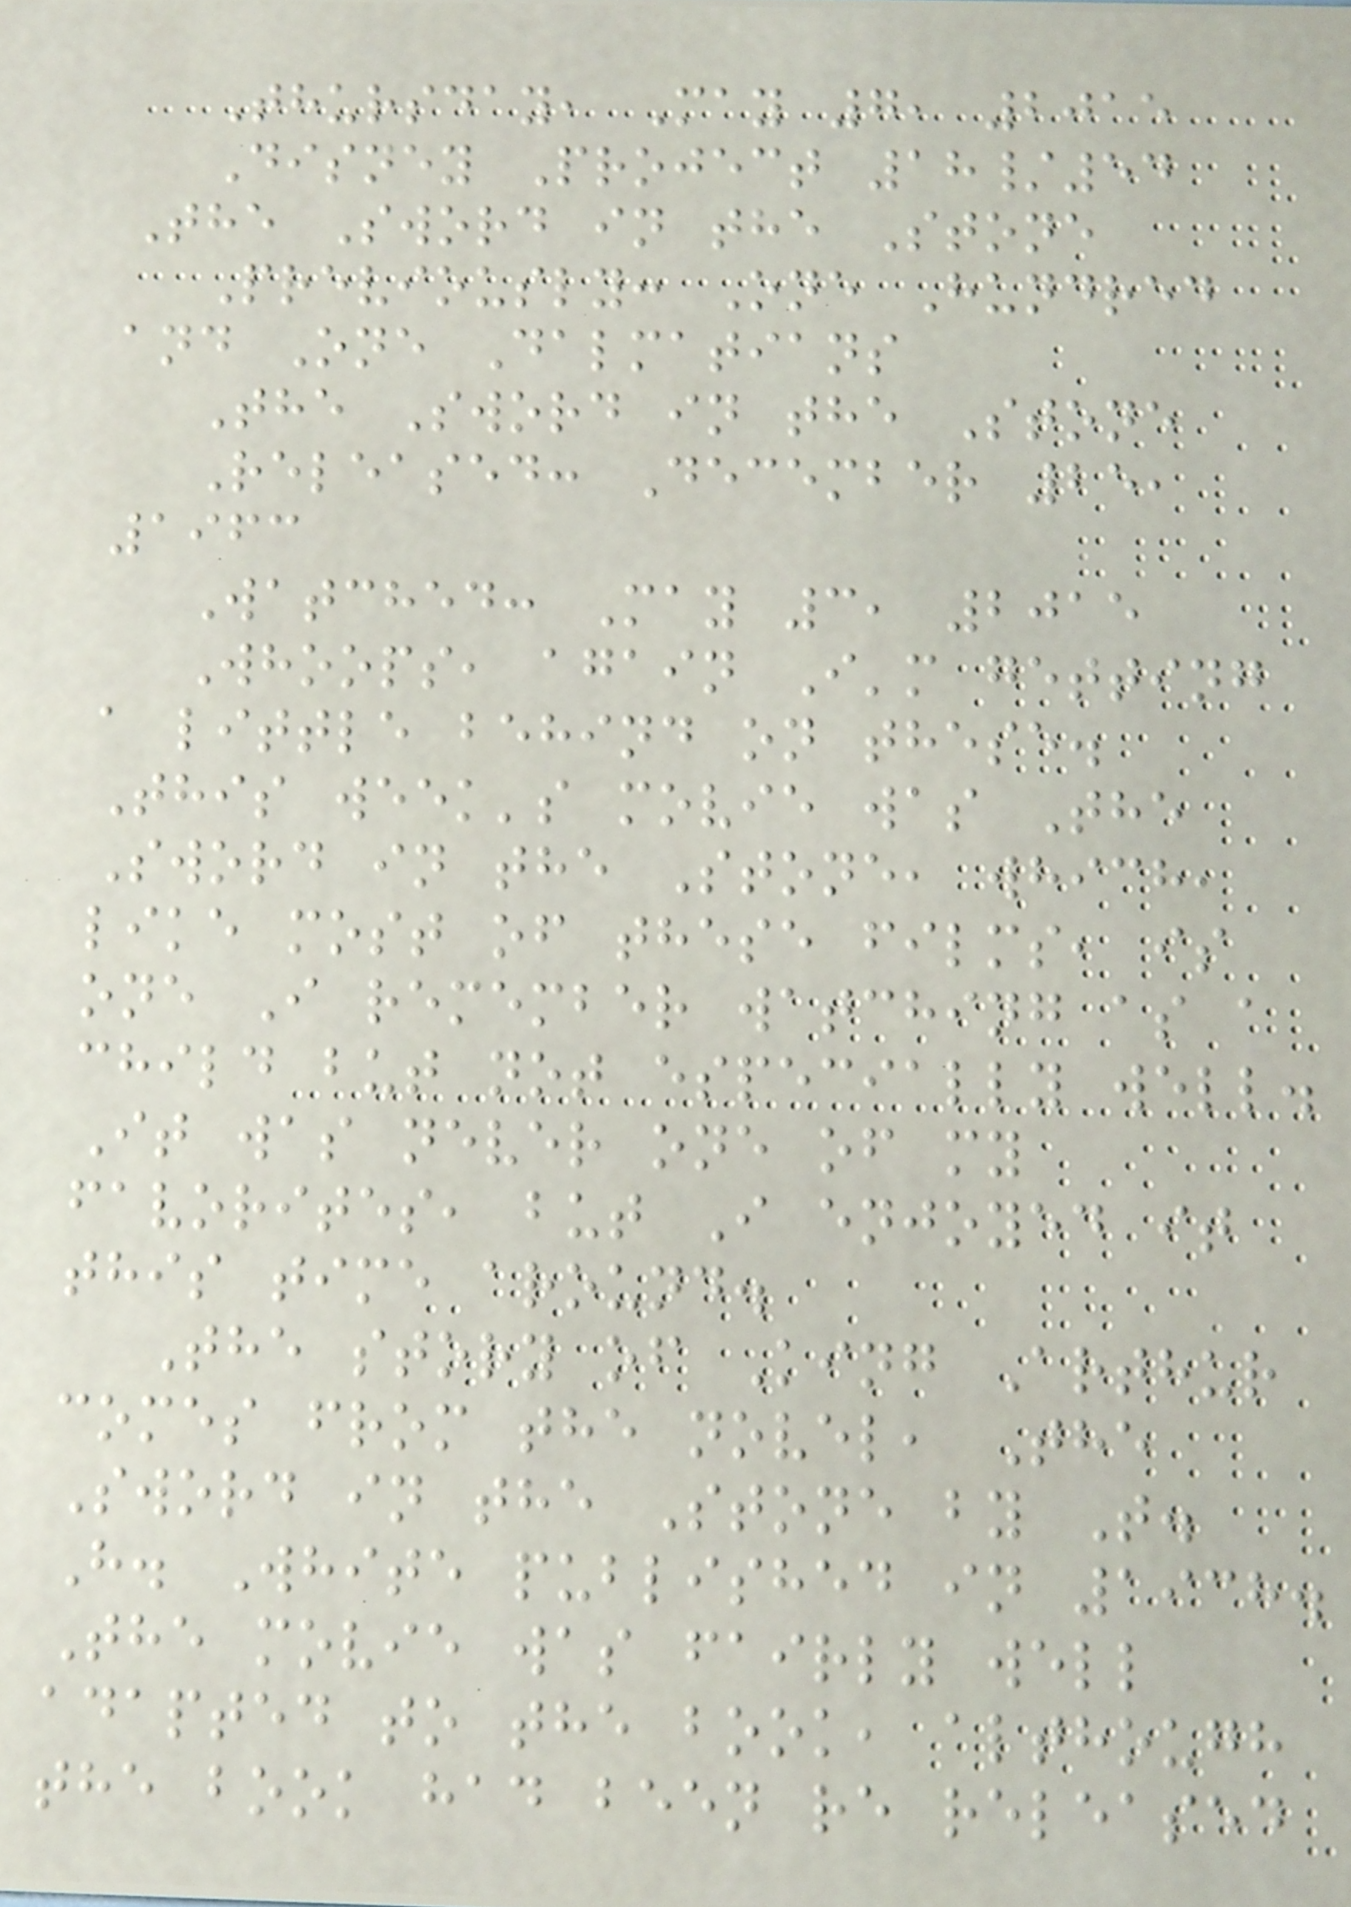Thursday, May 7, 2015
Disney Project 18/54
The Sword in the Stone
Previously: One Hundred
and One Dalmatians
The Sword in the Stone
Released: December 25,
1963
Watched: May 3, 2015
Whoops, again I'm getting
a little behind on these.
This week's movie was The
Sword in the Stone, which,
like most of these films, is
one I remember watching as a
child but not especially well.
It was never one of my
favorites, but I enjoyed it
this time around.
The story of King Arthur
comes from the novel, The
Sword in the Stone by T.
H. White published in 1938.
The movie was fairly well
adapted to the book, although
the book had been re released
